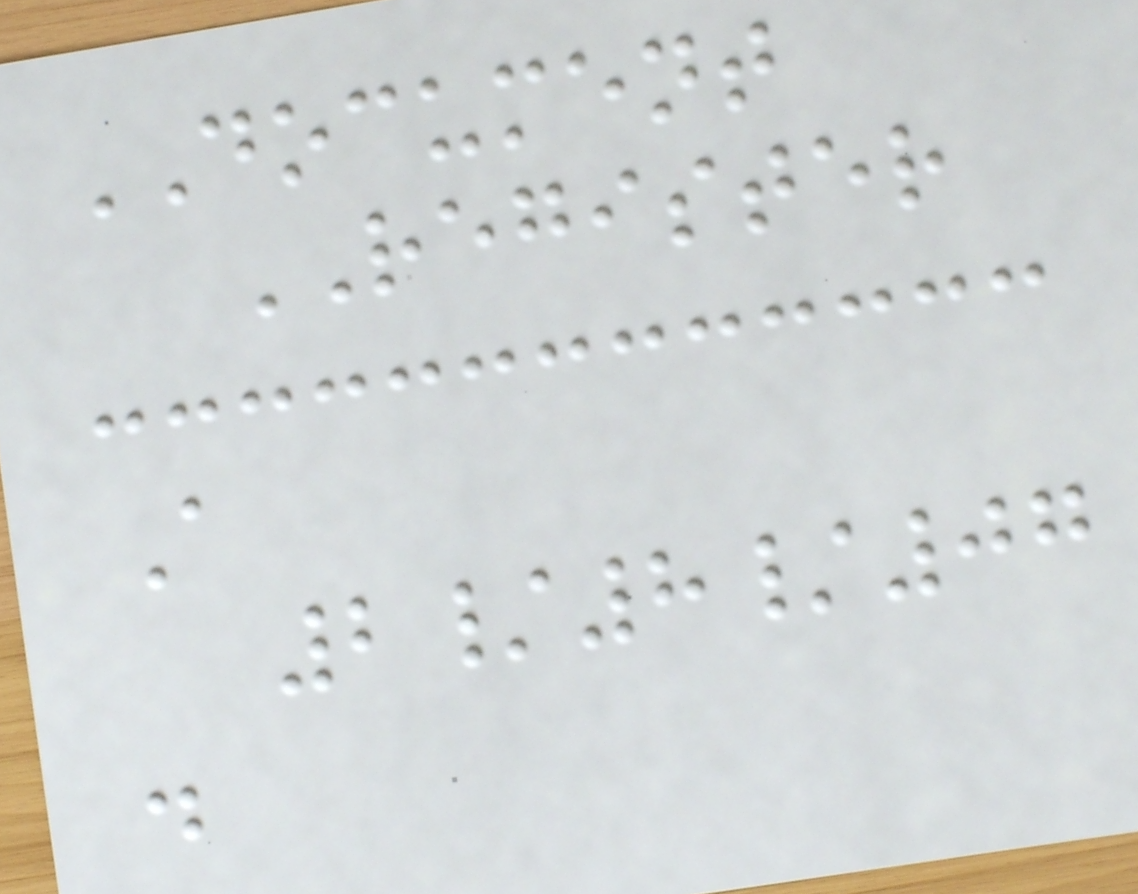DOCUMENT
REGISTER
A
2/8/07
.
